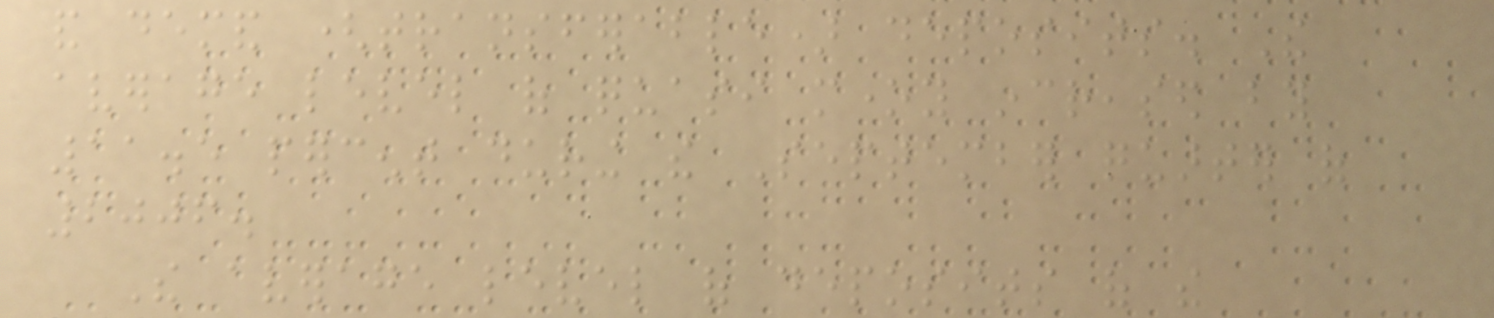and demand (transferable) deposits. The
average level of quasi money increased by
11.5 percent during the September quarter of
2006.
The average level of deposits of the
